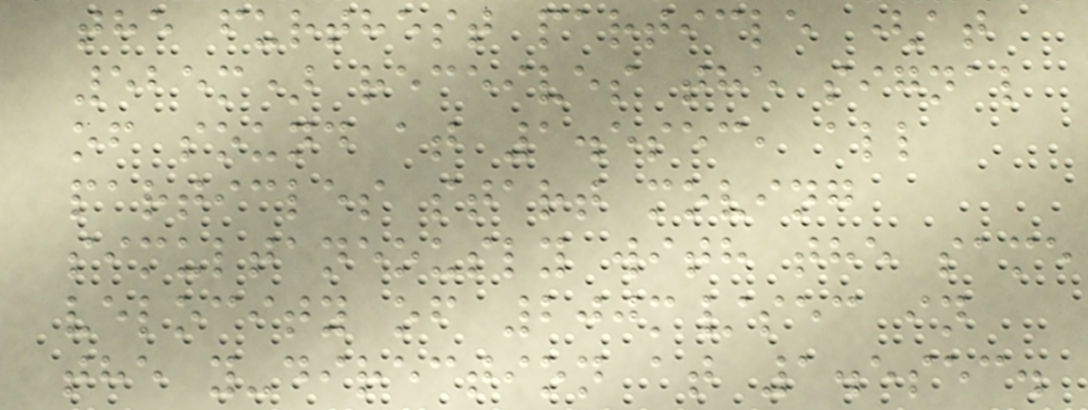the furthest particle (at
525m) receives the signal
of sound at 1.5sec, all
particles start moving
simultaneously with the same
velocity of 200m/sec in
the y-direction at 1.5sec.
